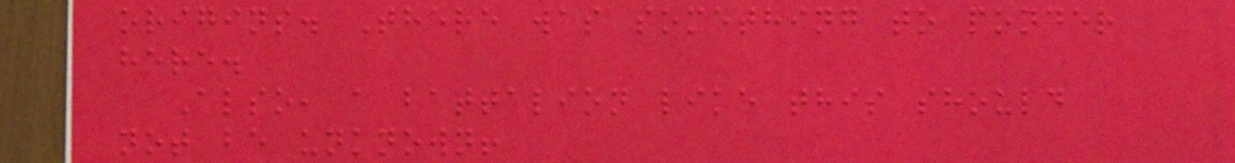origins. There was something to ponder
here.
Also, a battalion like this should
not be unknown!
